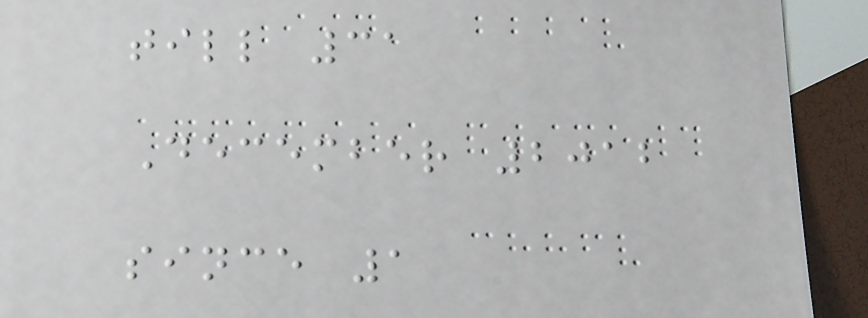till 31
December 2012
since 1
